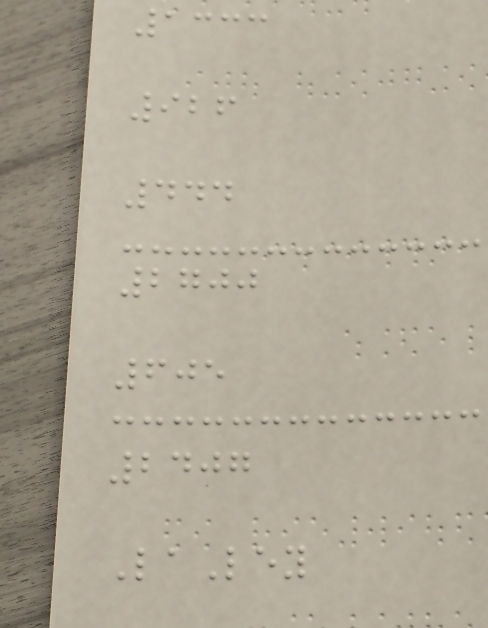1333
926
444
2700
605
2407
LaLey
